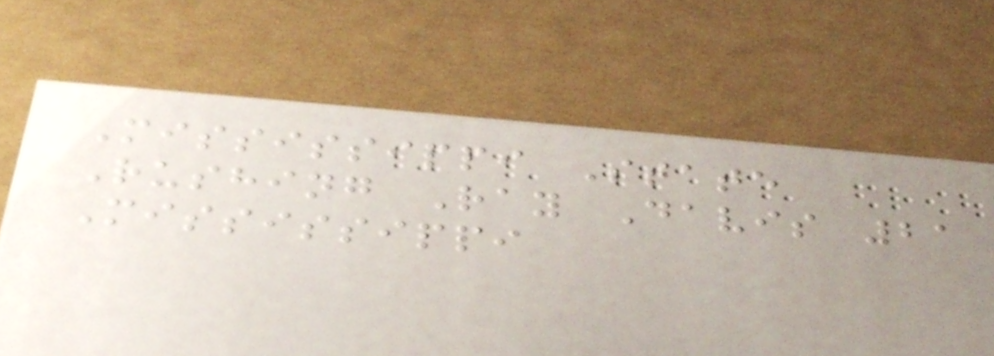Mississippi State
Rushing Ray Davis 21
Mississippi
